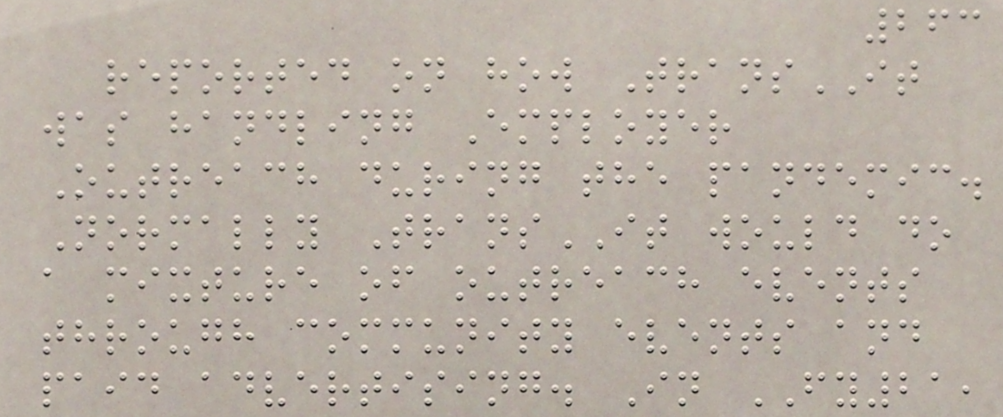263
reported on how TransIT
was handling Employer
Outreach during the pandemic.
Normally TransIT would do
a mixture of outreach events
through community events and
paid advertising. In FY21,
